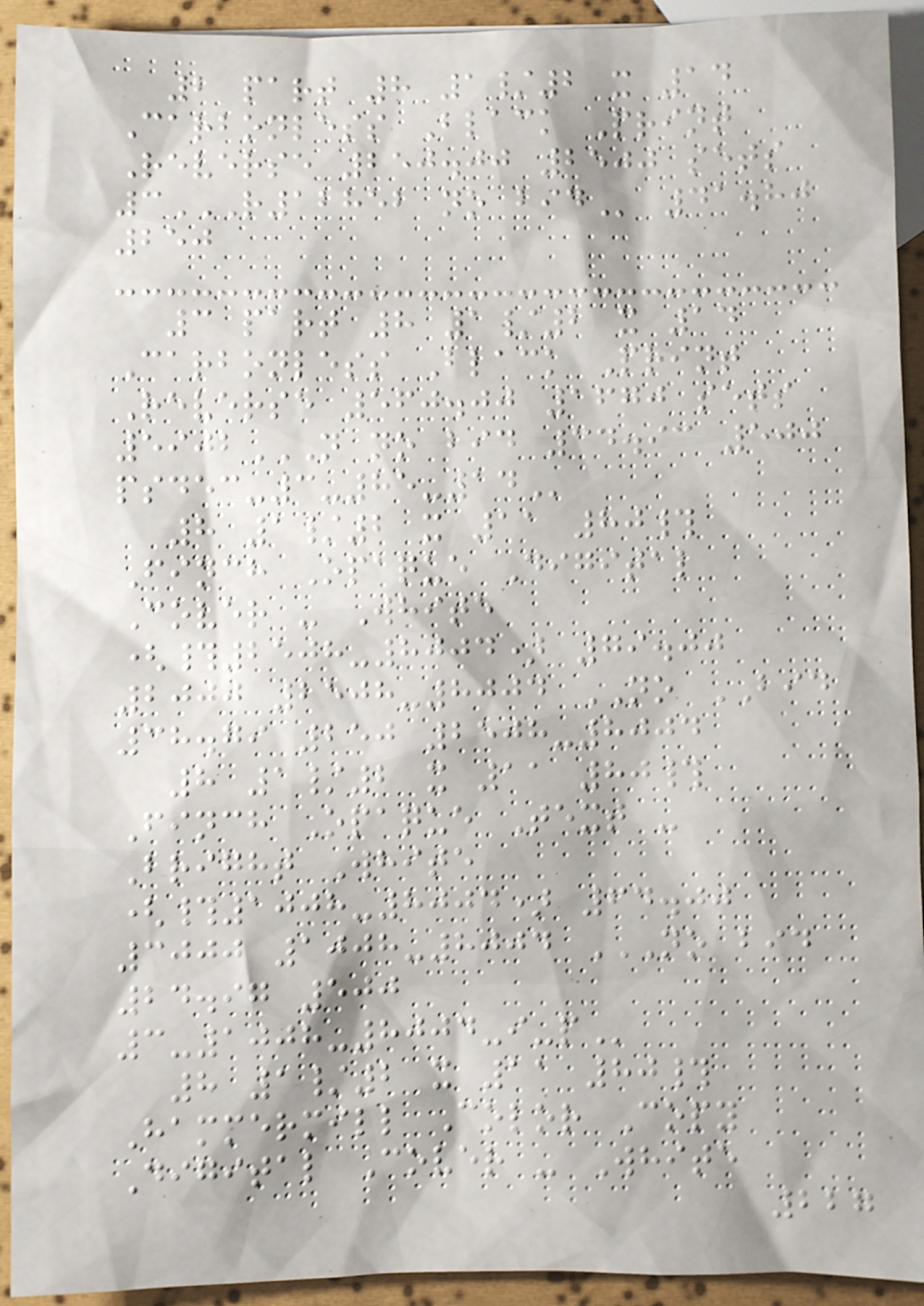2 part 8 1/2 x 14
Carbonless Black Print
Reverse 250.00 2500 sets
3R12852 NO BID 41.80
250
3 part 8 1/2 x 14
Carbonless Black Print
Reverse 560.00 1670 sets
5902N NO BID 34.93 500
PSDEC-3-85-14
8 1/2 x 11 80#
Finch Opaque Digital
Cover - White
(#2508-8004) 79.00
2000 2508-8004 NO BID
38.79 250 2508-8004
8 1/2 x 11 80#
Finch Opaque Text -
Bright White
(#1008-8004) 64.00
3000 1008-8004 NO BID
24.97 500
3-1008-8004-I-P
8 1/2 x 11 80#
Hammermill Color Copy
Digital Cover - White
227
